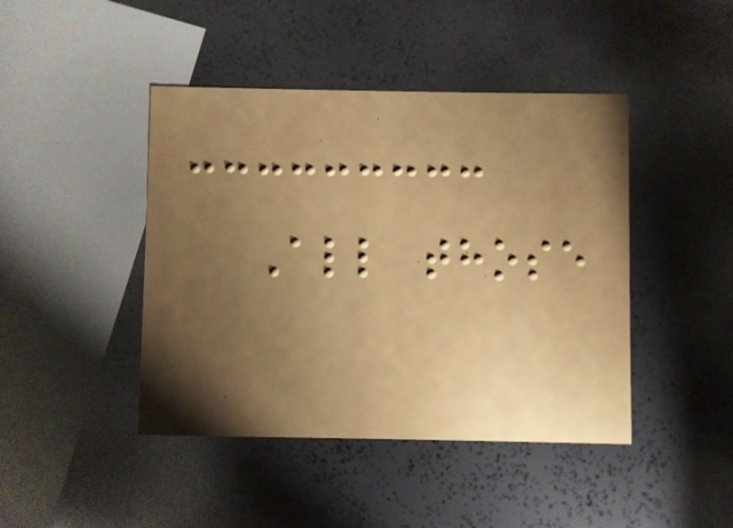All those
